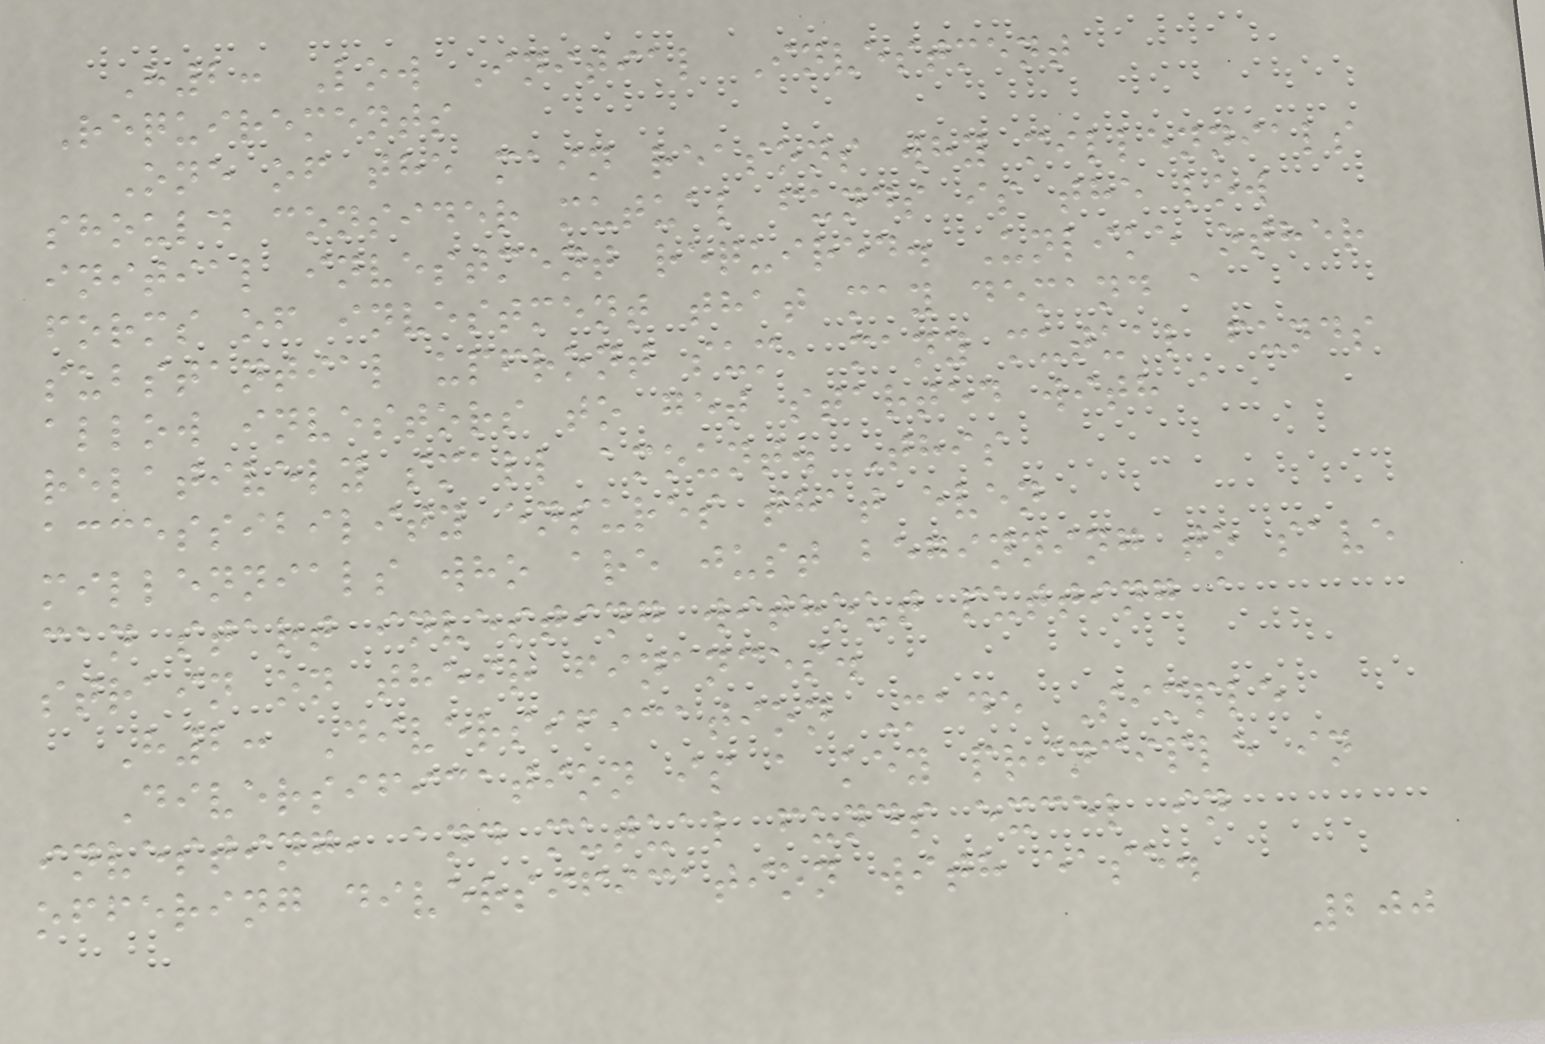H2: Low Initial Investment
Requirements
One of the main reasons why millennials
should consider mutual funds is the low
initial investment required. Unlike other
forms of investment that may demand a
substantial upfront sum, many mutual funds
allow investors to get started with a
relatively small amount. This
accessibility ensures that even
millennials who are just beginning to save
can start investing without putting a
strain on their finances.
H2: Diversification Made Simple
Diversification is a key principle in
investing, and mutual funds excel in
offering diversification with ease.
200
